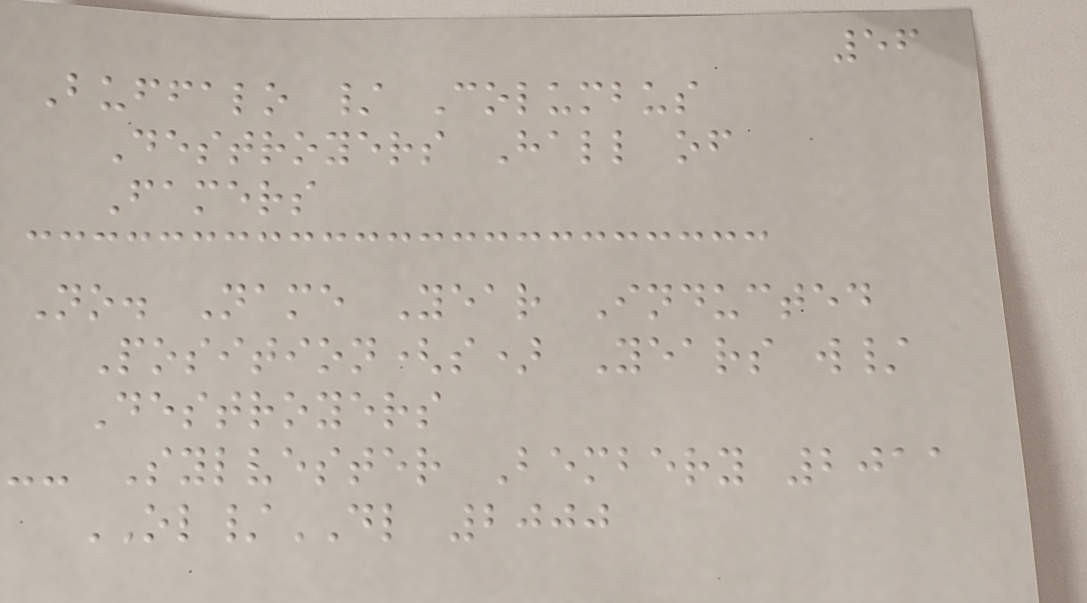56
Buffalo / Columbus
Destroyers Hall of
Famers
No. Name Year Inducted
Position(s) Years w/
Destroyers
-- Sylvester Bembery 2011
OL/DL 2000
